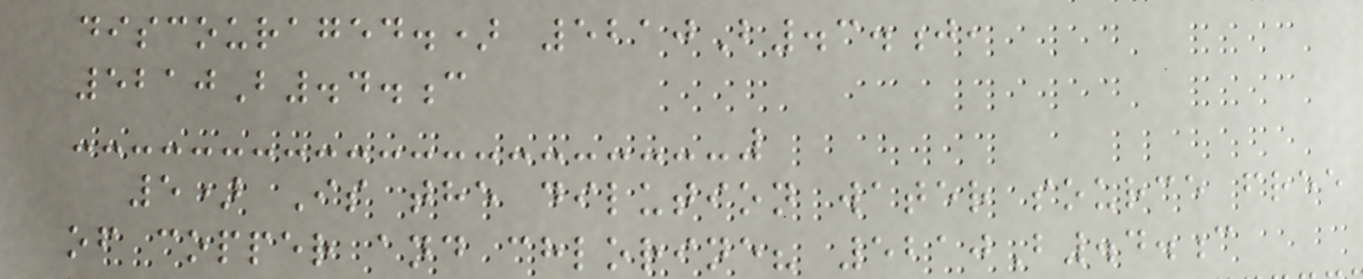discouraged.) 5210B.3.j,
5210B.4.c
5) Is the dilution water source free
of copper and chlorine? 5210B.4.c
